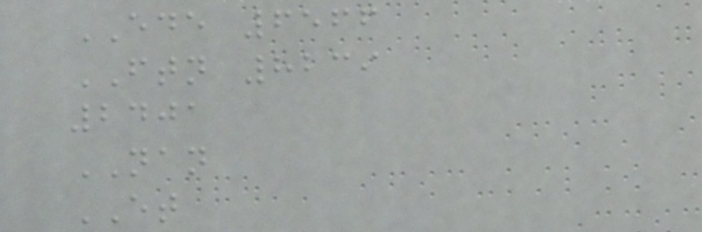EDE 6566
FTN 8239
2401
NAN
ET
